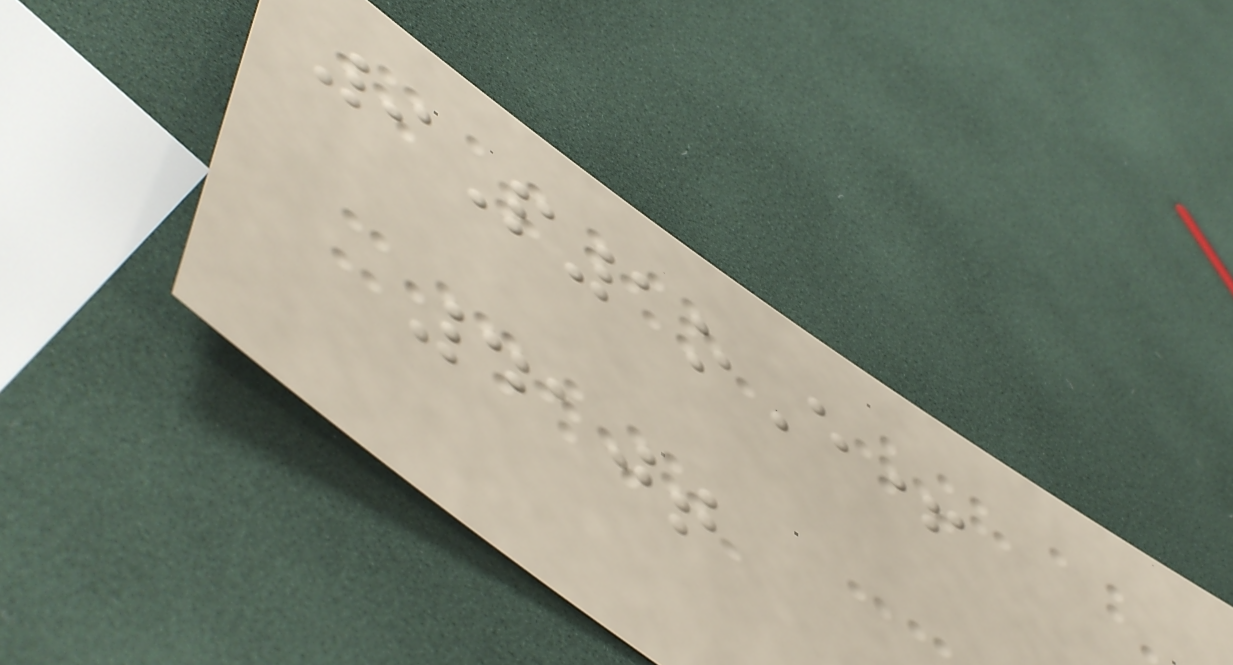9P1oE+
410t
